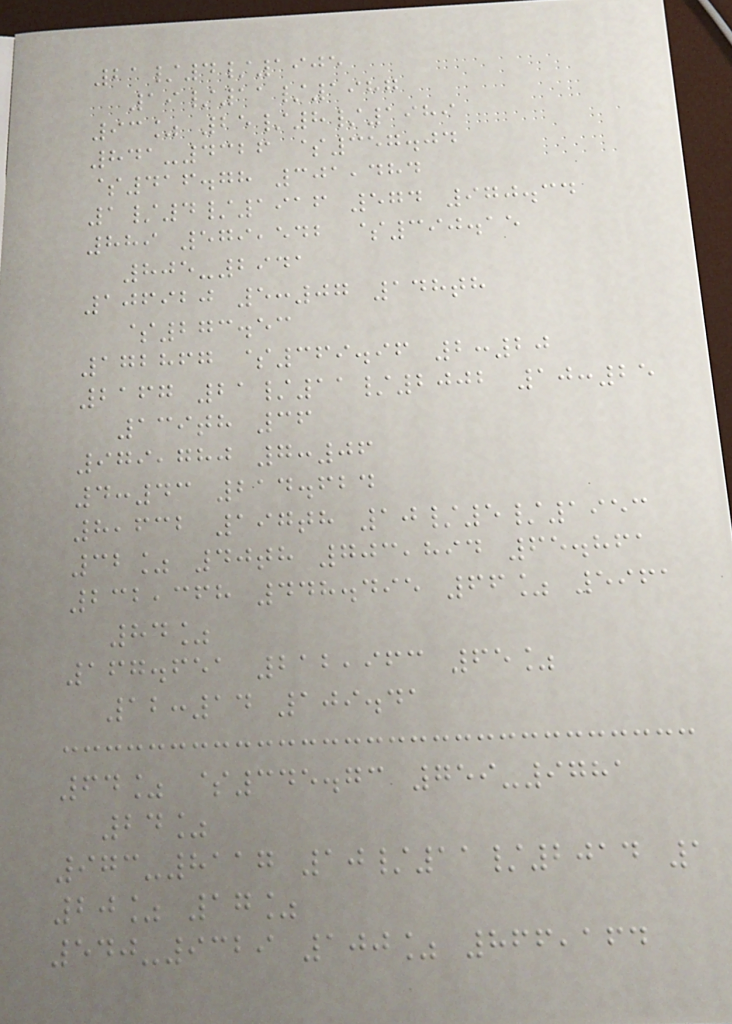21/4/1905
19/11/1987
93% 25/8/1989
841-4326 $357.04
$416.78 301,484
1/4/1916 574 970.34
889 579,542 $390.15
805-2941
106920 5:07 148th
$273.53
172867 $369.96 2:20
2167 21/11/2002 10:25
139th 36
979,780 7:06
4:43 214.624
8,632 197th 10/5/1953
32% 40th 703,894 65.861
232,368 448.495 66% 5961
84%
167.651 212,963 65%
12:14 109.41
64% $345.73 759-9781
24%
973-8117 10/11/2014 1
20% 17%
540-9329 100% 866,164
